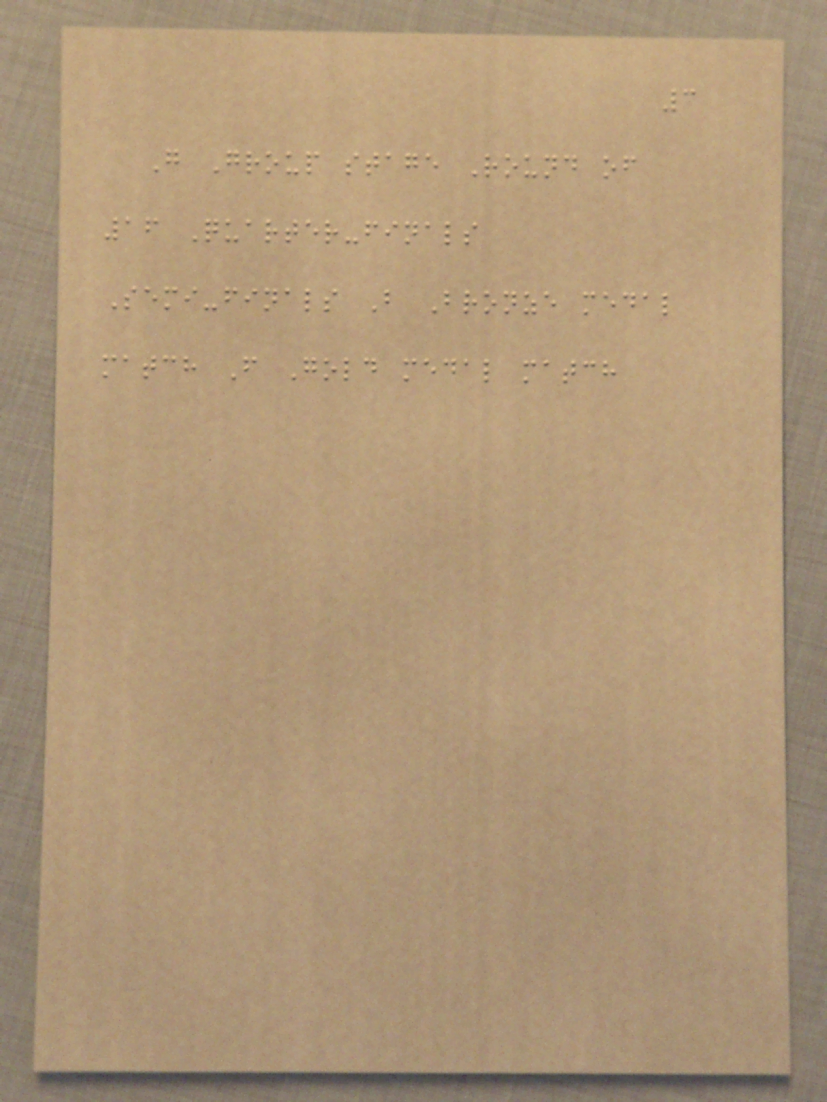3
G Group stage Round of
16 Quarter-finals
Semi-finals B Bronze medal
match F Gold medal match
